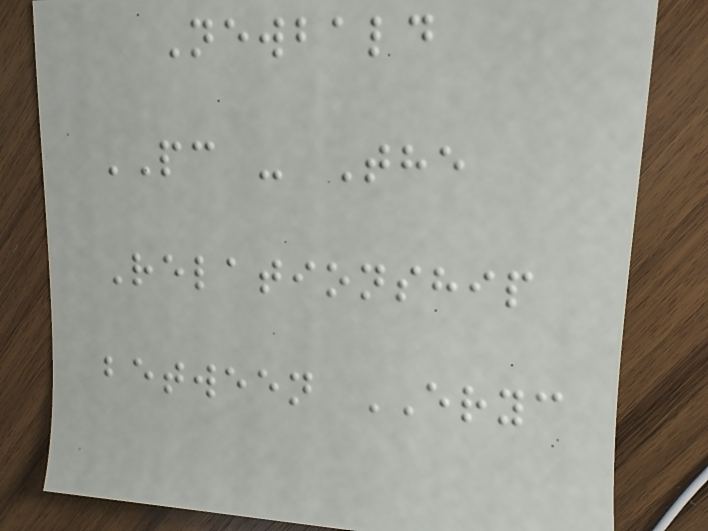Newbald
PC - The
Relationship
between ERYC
